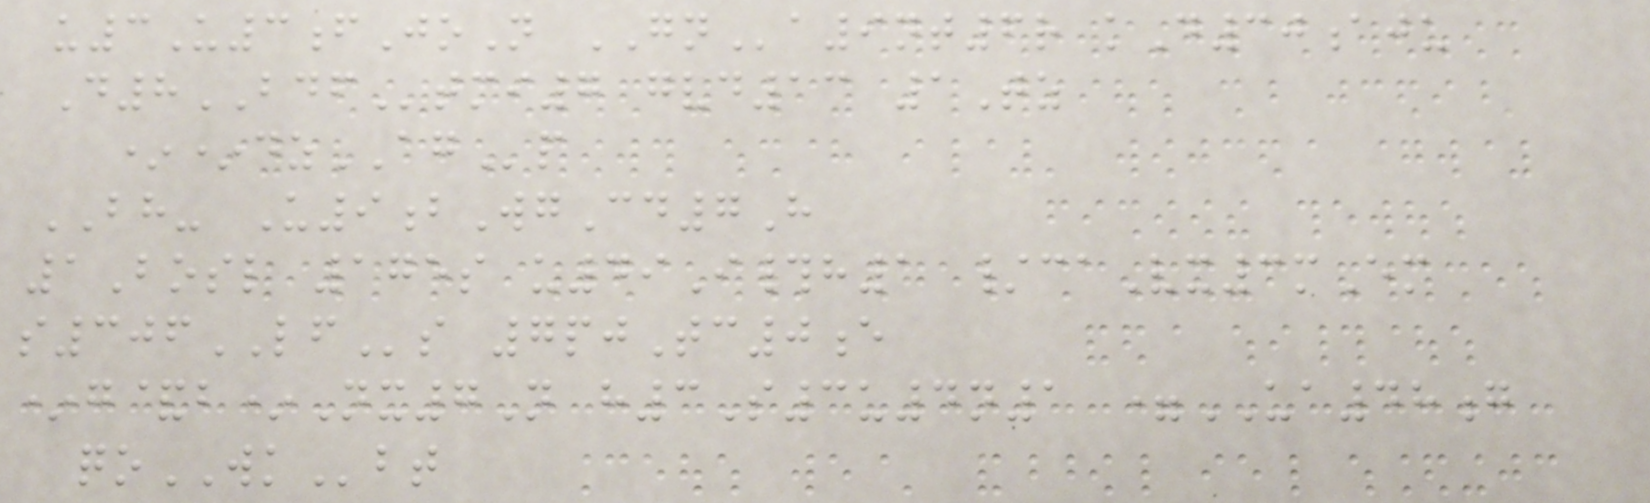u3U3fJoN GNa9nt6r kD30aju
D8BDFtmi7 gvd13 1Tz
**dzAGp
BH- U9bWgCd7H
1Bosl 175s u49I#h1 /caVx3mEm
s306LFs 7pjTc0e
*g&b*Nx7N h3S3u4n1 =UA48g
qoWKbt
